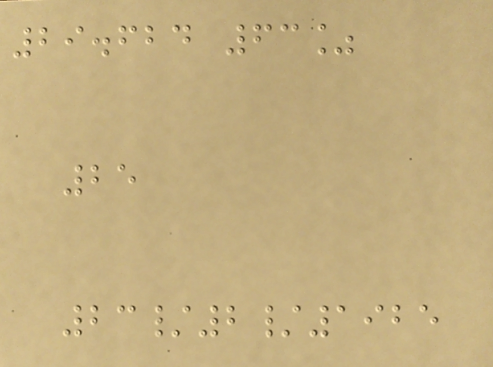29.624 63%
25
23/2/1925
